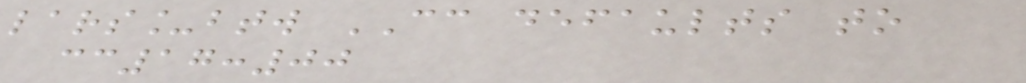lars_btw CC defaults to
cc17:00
